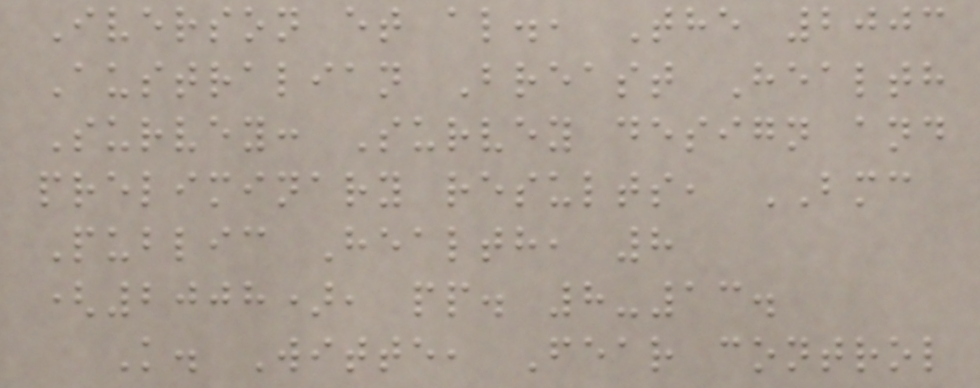Iverson et al., The 2003
Australian Breast Health
Survey: Survey design and
preliminary results, BMC
Public Health, 8
(2008), pp. 8-13.
K. Witte, Fear control
